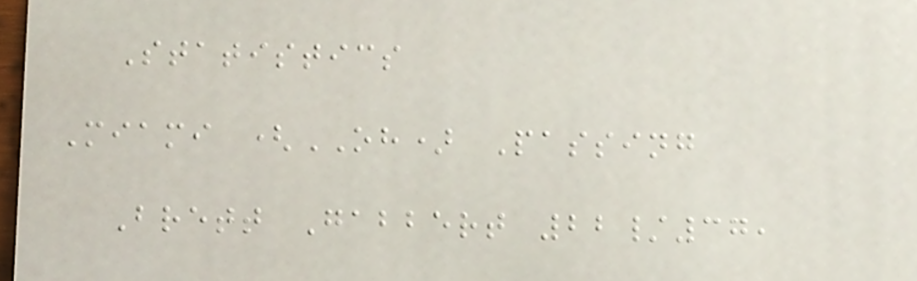Statistics
Miami (OH) Passing
Brett Gabbert 22/37,
